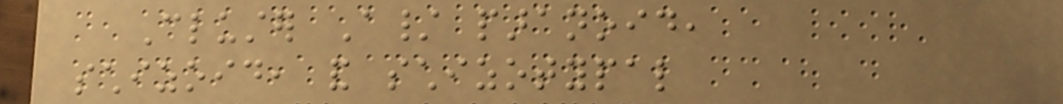Cluster A/ paranoid,
schizoid, and schizotypal
